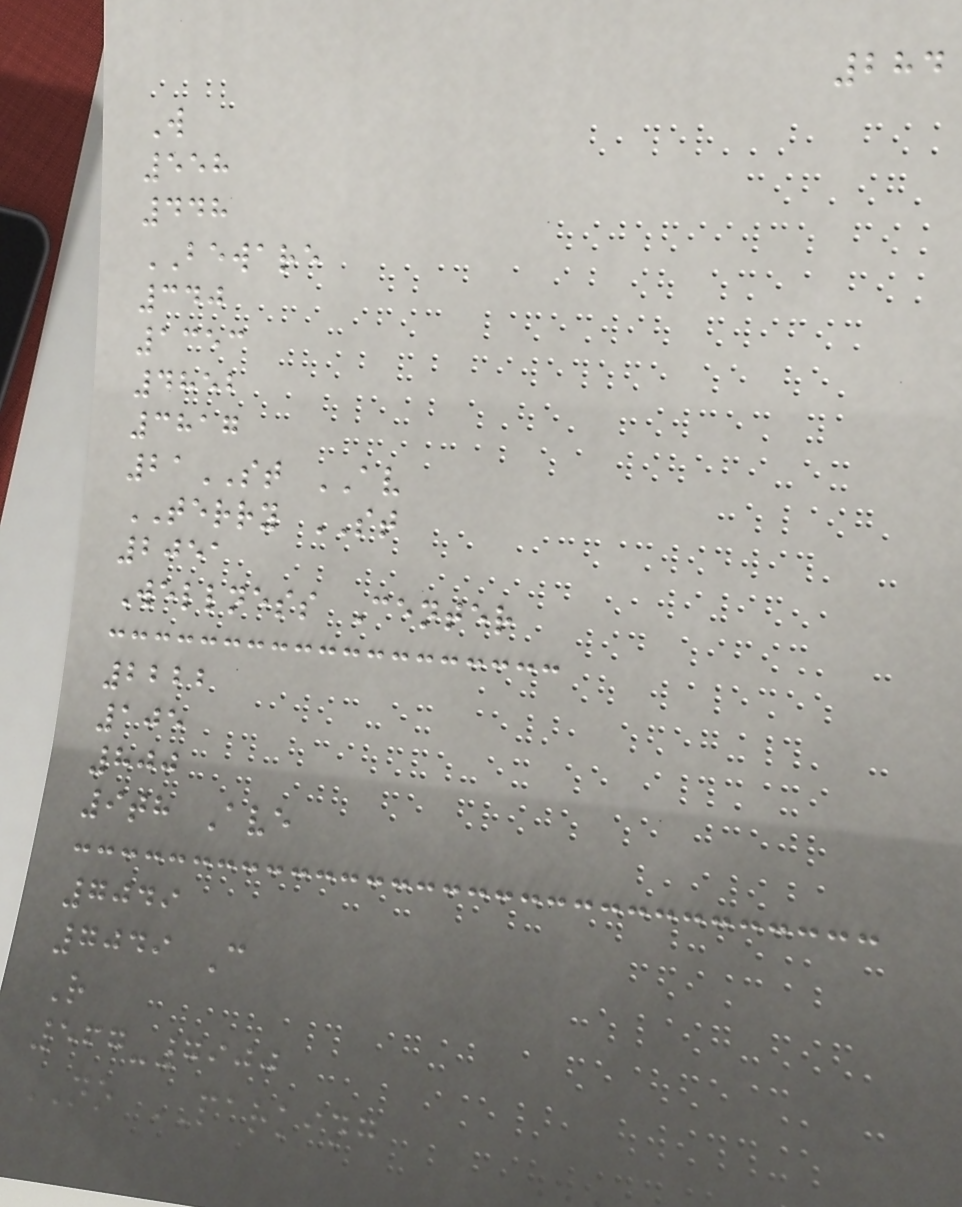284
W
558
448
BEWARE
340
1353
4852
3817
21ST AV
TERRY ST
2051
Wellness Center
2222
105
800
9th Ave
7049
7049 C
R
567-7900
NO PARKING
